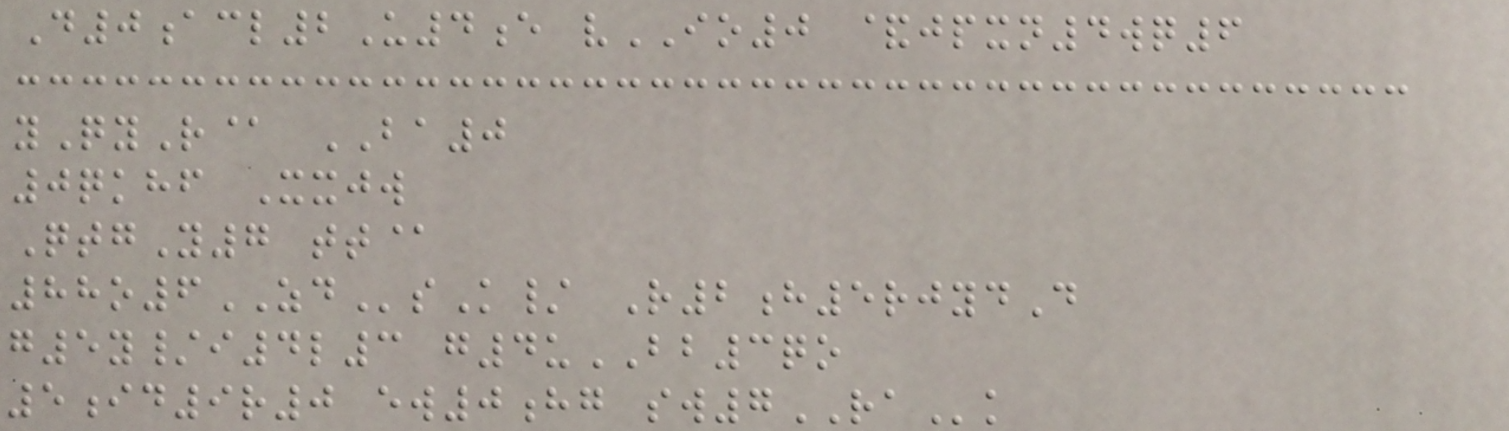D0acl2U4e vIO0 &jpxn4wq6
yQyR@ BA0
0qkhf Xxjw
QtgY7 tt@
88o6ZDsK/ R2h5rjydD
g5y/i4l3 g4uBB3qo
5id9r0 ew0hg sw7RAk
